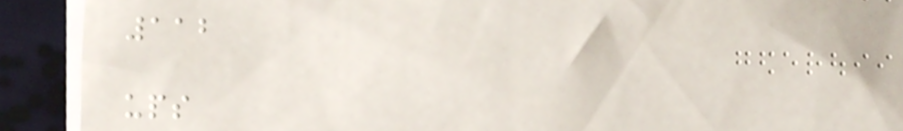112
ups
